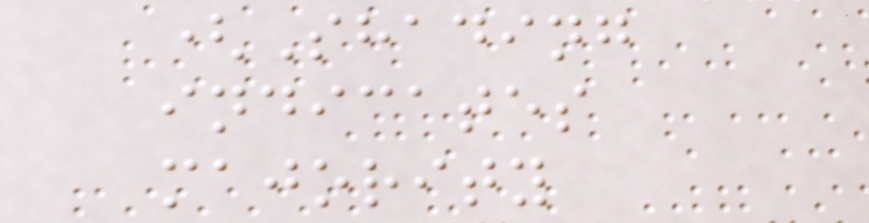(Shading
indicates
majority
